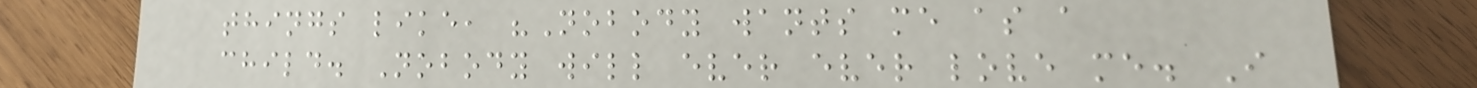things like, "Nobody wants me as a
child. Nobody will ever ever love me. I
